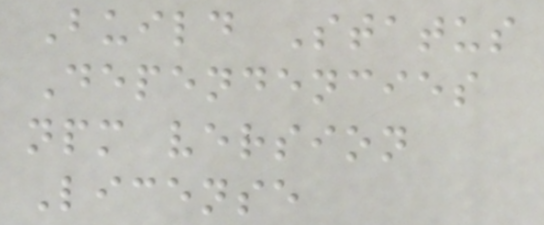Build Status
Dependencies
npm version
License
